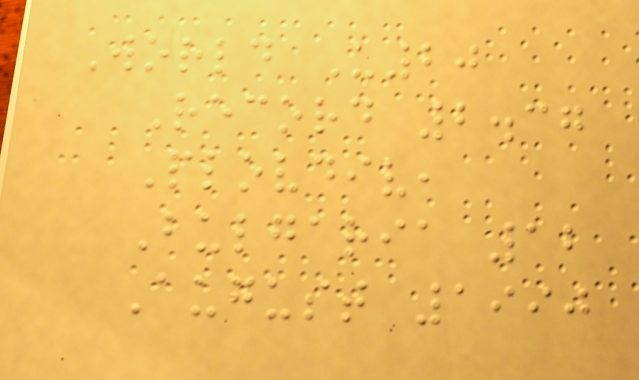World U20
Record 2.37
Plovdiv,
Bulgaria 12
August 1990
